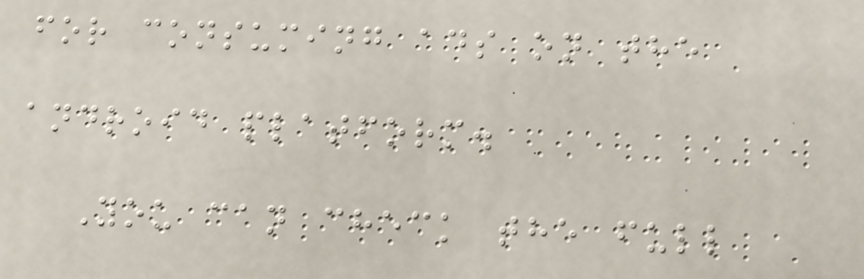for consuming ads on the
android platform.
You can check the full
